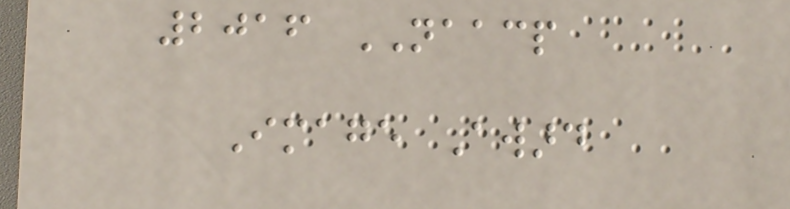2016 NAACP
Image Award
